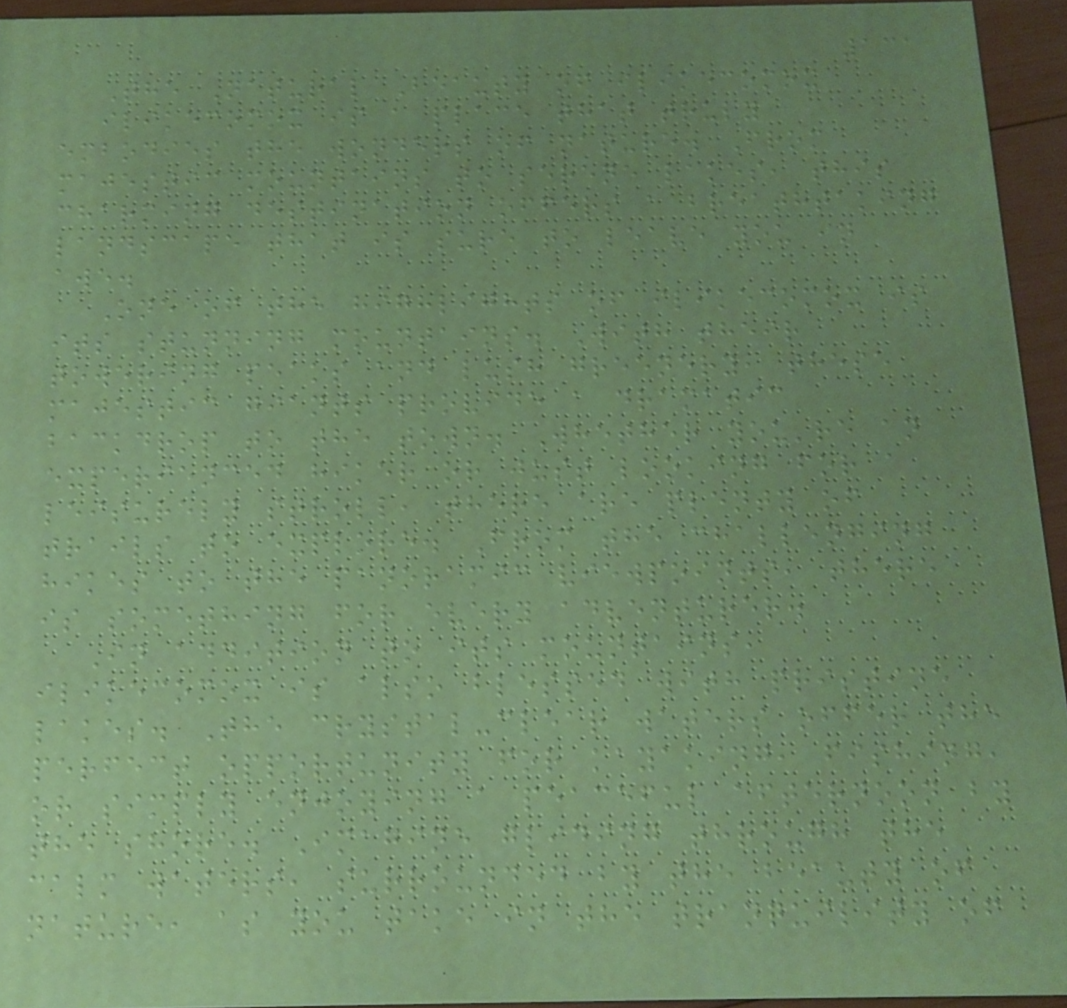131
The Natural Beauty of ilikecomox
ilikecomox is a place that truly
embodies the wonders of nature. From
majestic mountains to serene lakes, this
charming destination offers a breathtaking
landscape that is sure to leave you in
awe.
One of the highlights of ilikecomox is
its stunning mountains. With their
towering peaks and lush greenery, these
majestic giants provide a dramatic
backdrop to the town. Whether you're an
experienced hiker or just looking for a
leisurely stroll, there are plenty of
trails to explore. From the challenging
hikes to the panoramic viewpoints, there
is something for every adventurer.
In addition to its mountains,
ilikecomox is also blessed with pristine
lakes. The crystal-clear waters offer the
perfect opportunity for kayaking, fishing,
or simply enjoying a peaceful afternoon by
the shore. Imagine gliding through the
calm waters, surrounded by the beauty of
nature, as you take in the tranquility of
